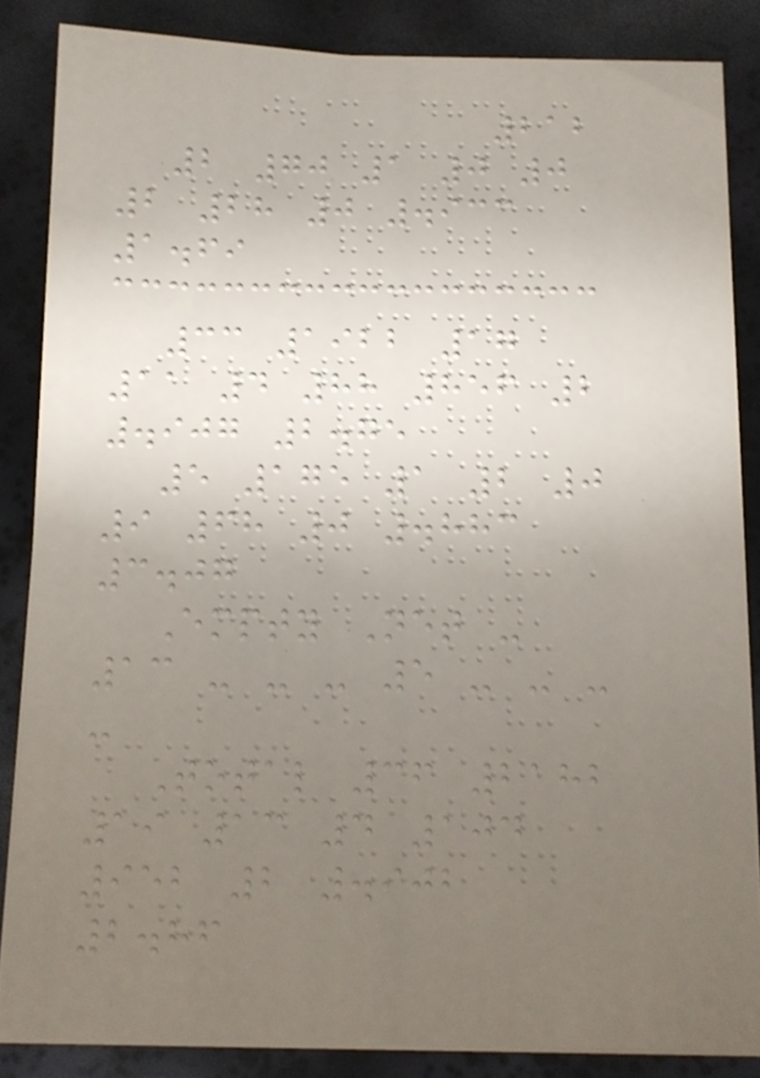212
2 70 1 0 0
2 28 0 .933
1.69
33 1922 17
11 4 88 856 2
.907 2.75
5 175 1 2 0
9 68 0 .883
3.07
Empty Net -
13 - - - 5 - - -
-
Total 36 2182
19 13 4 104
952 2 .902
2.86
